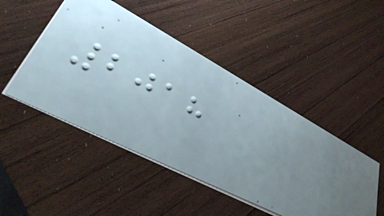2018
